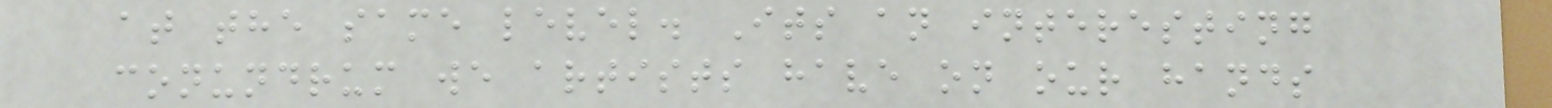at the same level. Its an interesting
conundrum we artists have on our hands
